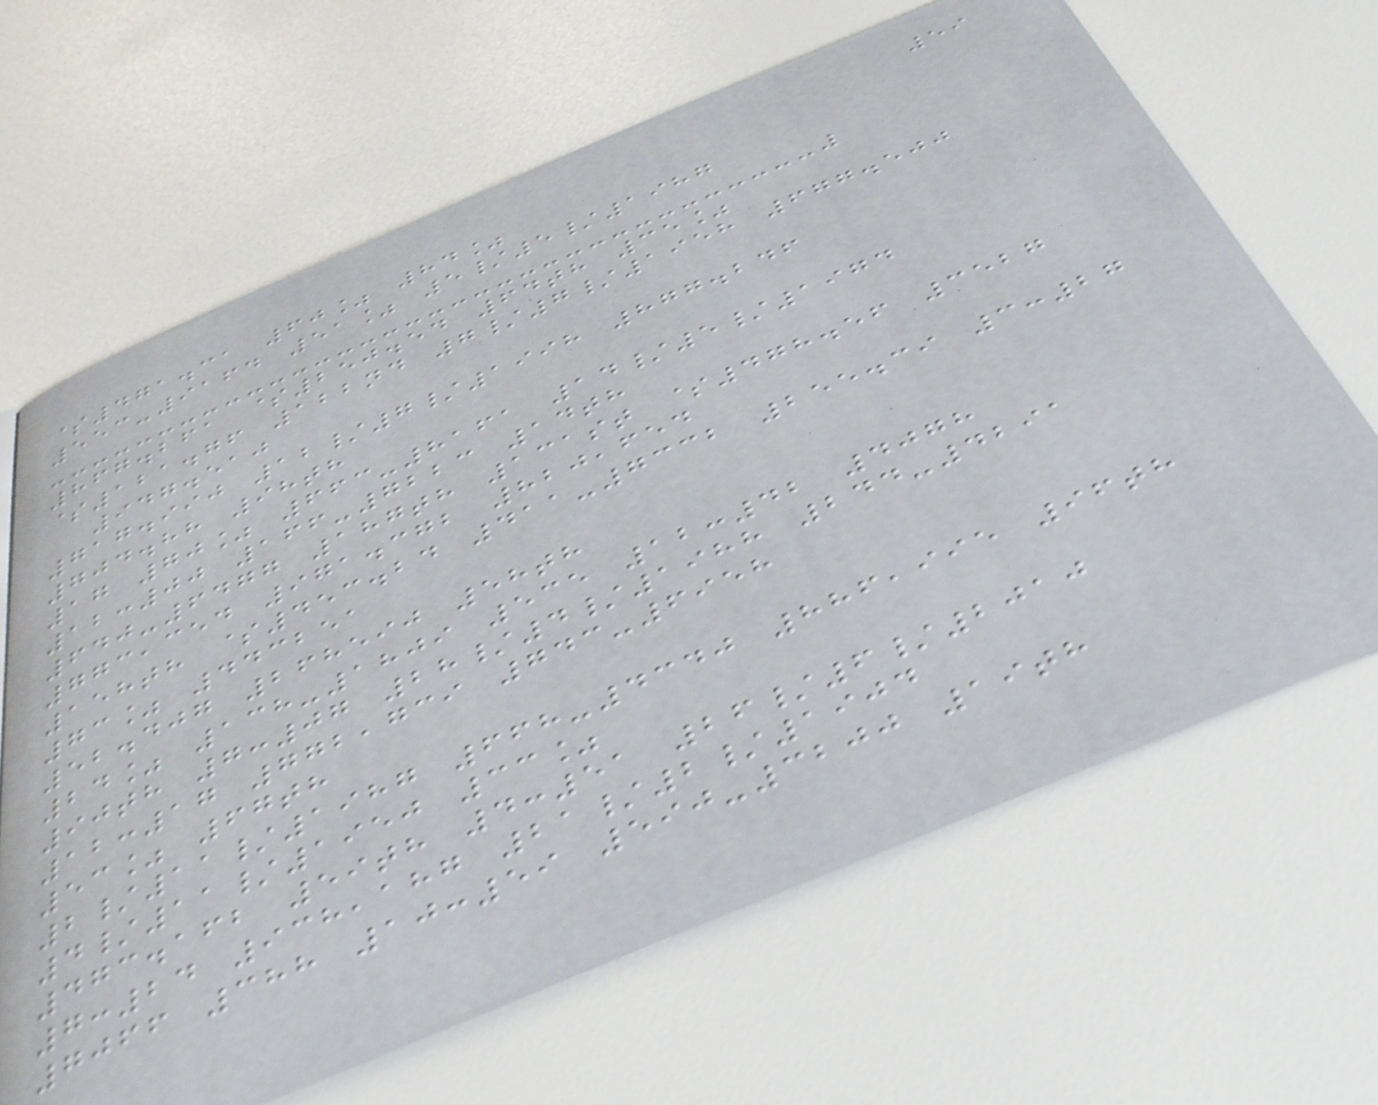59
$471.31 60% 84%
553-9164 51% 5/5/1987
867.261 $250.54 64th 35%
$121.76 122nd 7/7/1958 677.500
947.510
717.990 12/7/1998 877.246
704.88 98th
17 70% 663-8161 14/5/1974
12:00 166-7223 14th
640-6477 187th 131st $478.56 3527
773,354 971.372 820,654
158th $453.24 411-7332 255.39 3:27
73% 443251
52.407 268590 58th
24% 138-1809 535 12:42 4078
90th 7:07 28/4/1988 244-4291
12:17 772,739 743-6958
53% 67th
2/11/1987 668-4340 886,995 96th
4/11/1950 33%
473.162 59th 4:51 26/6/2010
7:24 938,187 21/2/1904
7066 388 10:59 590-3200 19th
